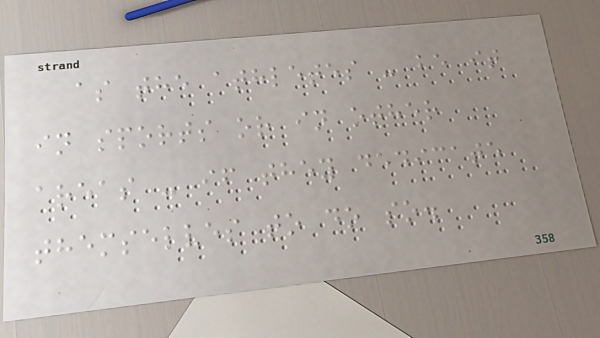as the athletes - be it
in sports or in other
areas - if they dedicate
themselves to do so.
